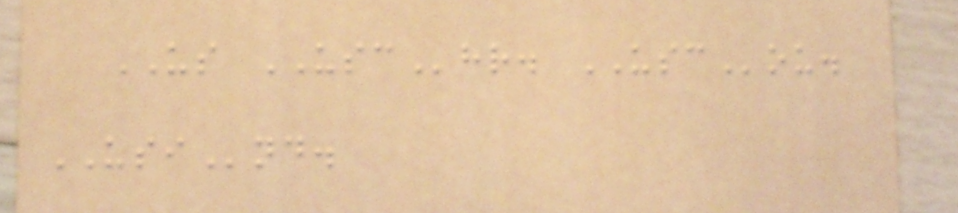US USChr. USCou.
USInd.
